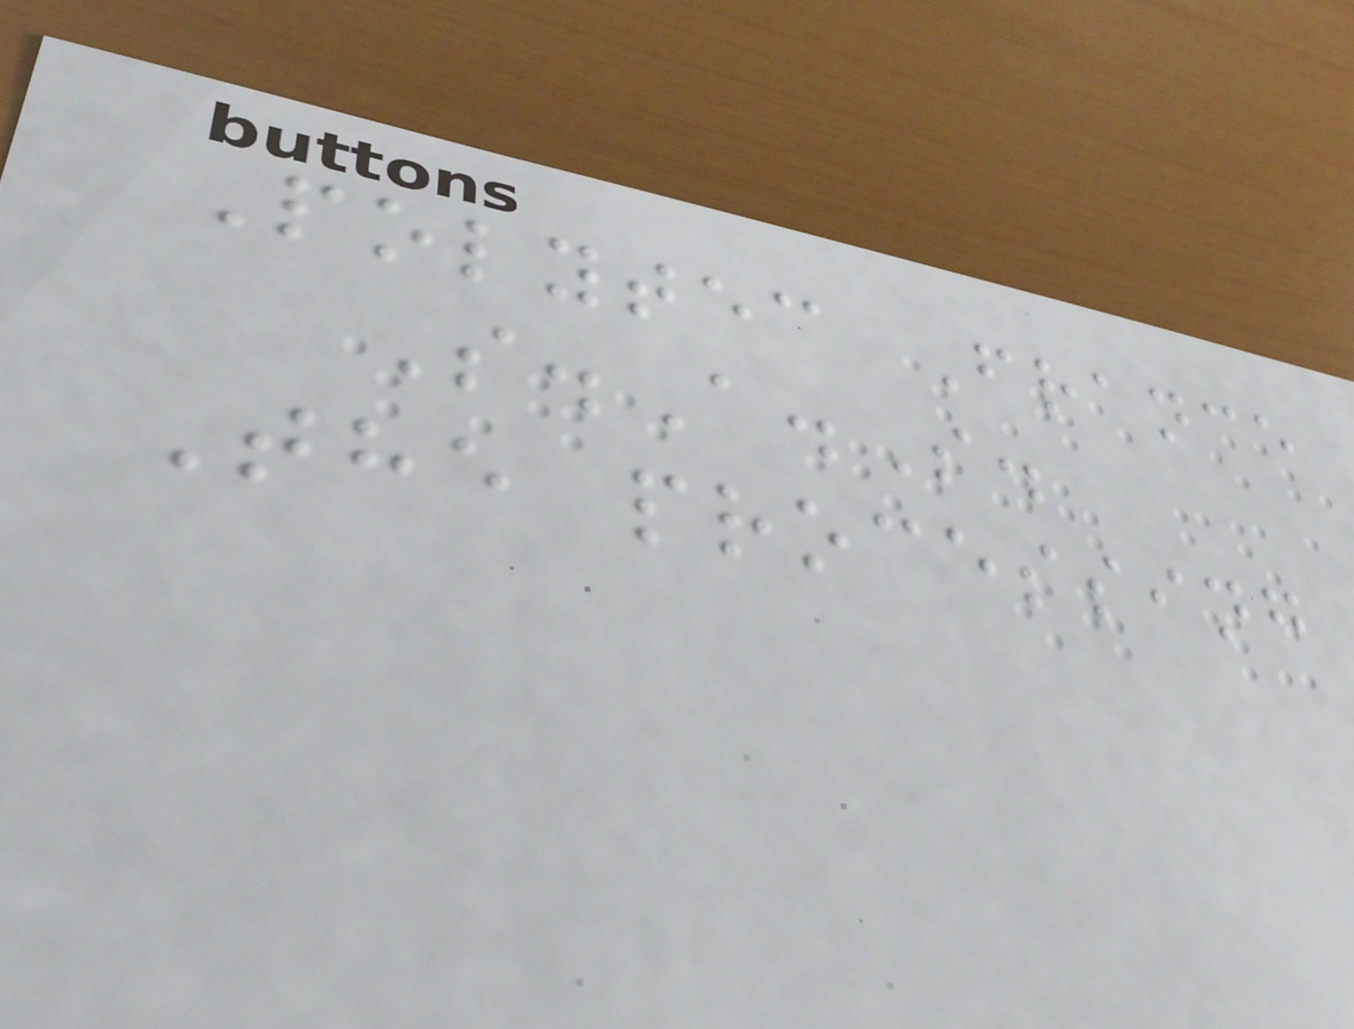Polytec France
S.A.S.
The processing
